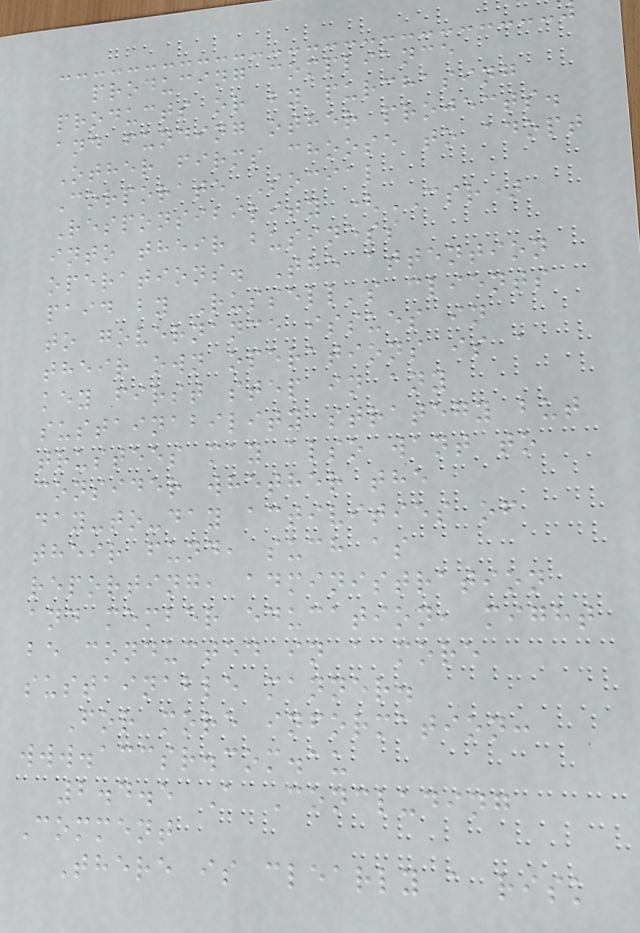producing compliance
products or by purchasing
and funding other projects.
Other firms choose to adopt
Corporate Social
Responsibility (CSR)
into their business
operations. The attention
paid by Russell's clients
to governance issues in
their own operations is a
key first step in any
sustainability strategy but
trustees may also want to
consider whether the
day-to-day activities of
their fund, such as
reporting, administration
and member education, might
be conducted in a more
sustainable manner.
For more information:
www.accsr.com.au
2.4.5 A Concluding
Comment
There is clearly a risk
